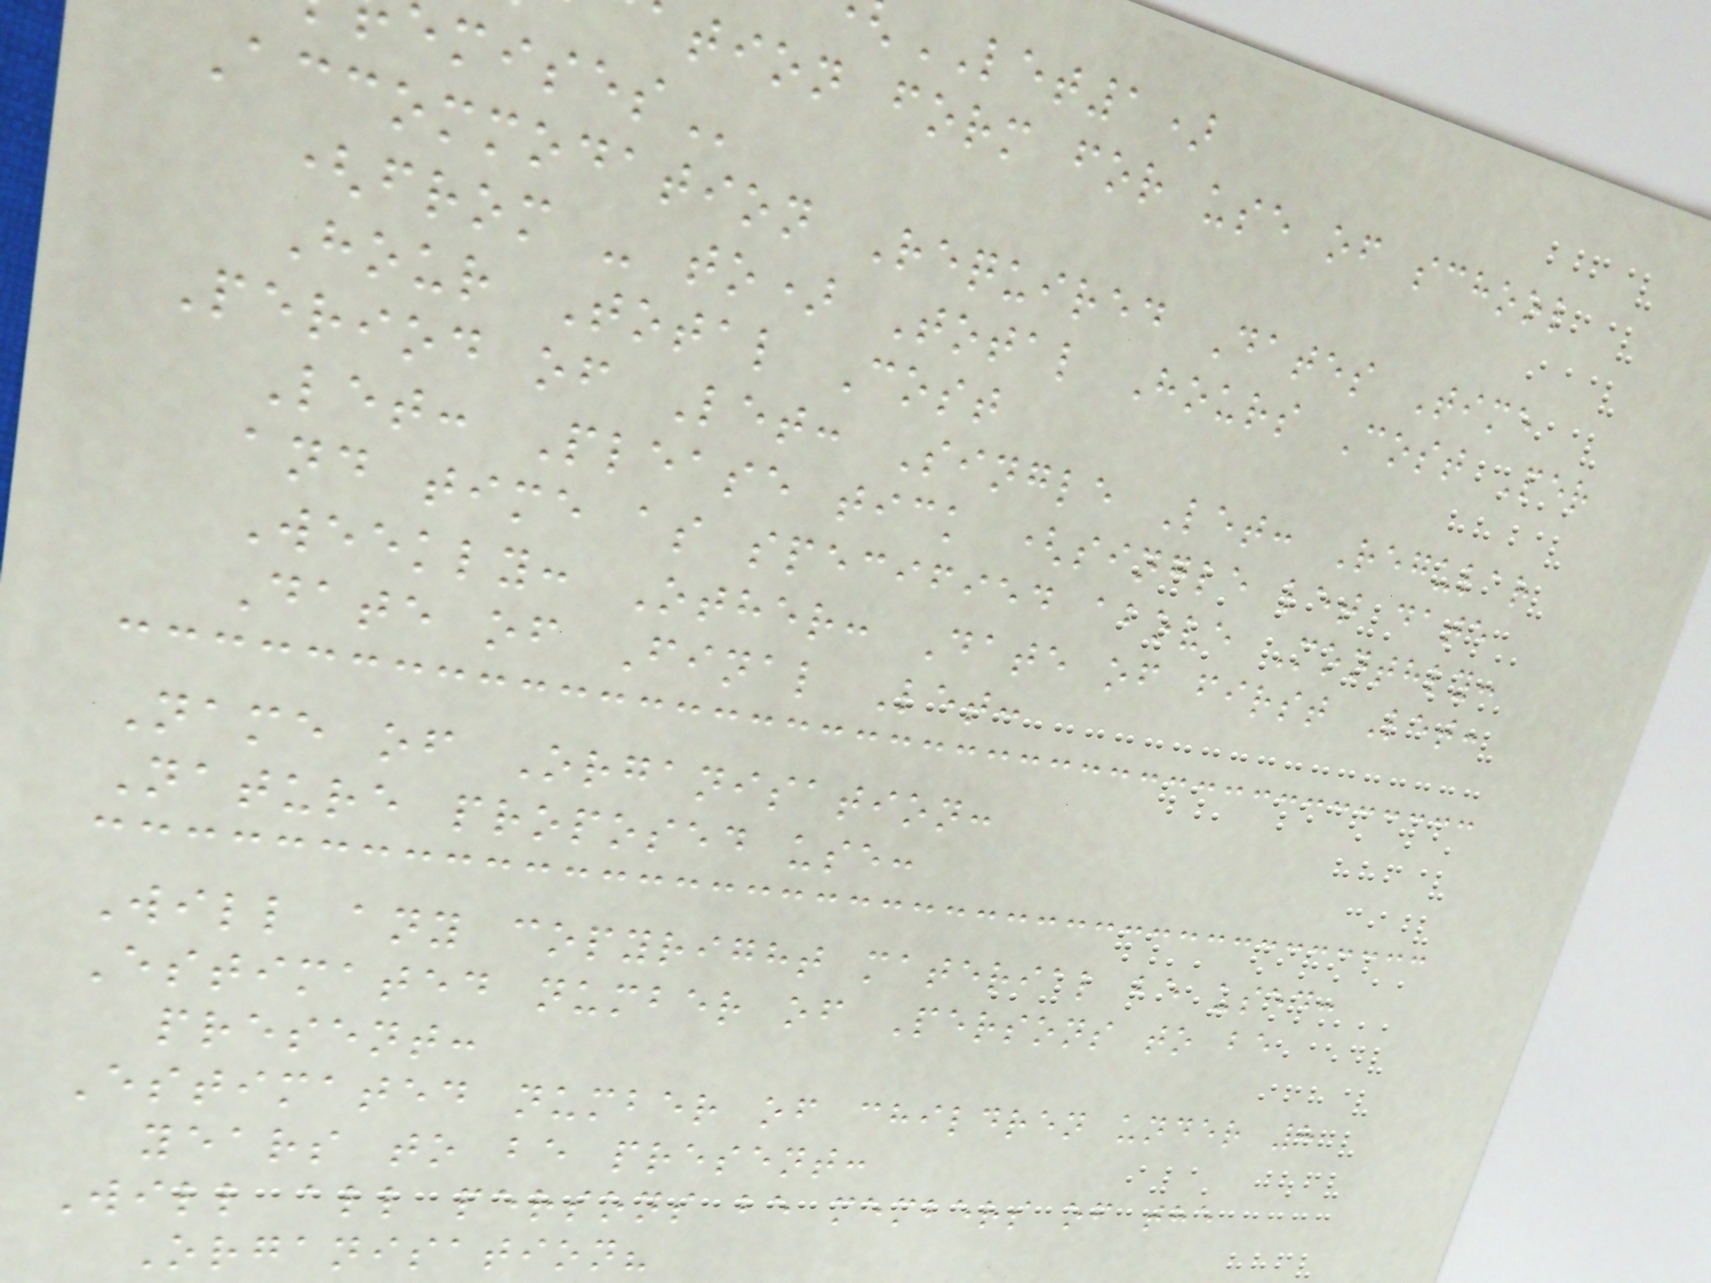LET1)
tion form for use of school
Accommodation Required Dates Time
(from - to) Total Hours Cost Per
Hour Total Cost
Period of Let: Single Let: Regular
Let: Please tick (single let date
and time as specified above Monthly:
Weekly: Other: Date of first Let:
Date of Final Let:
Name of Organisation:
Nature proposed use:
Will any copyright material be used:
Estimated number of Persons to be
present:
Estimated number of children under 8
years to be present:
Will all persons be members of the
Organisation?
